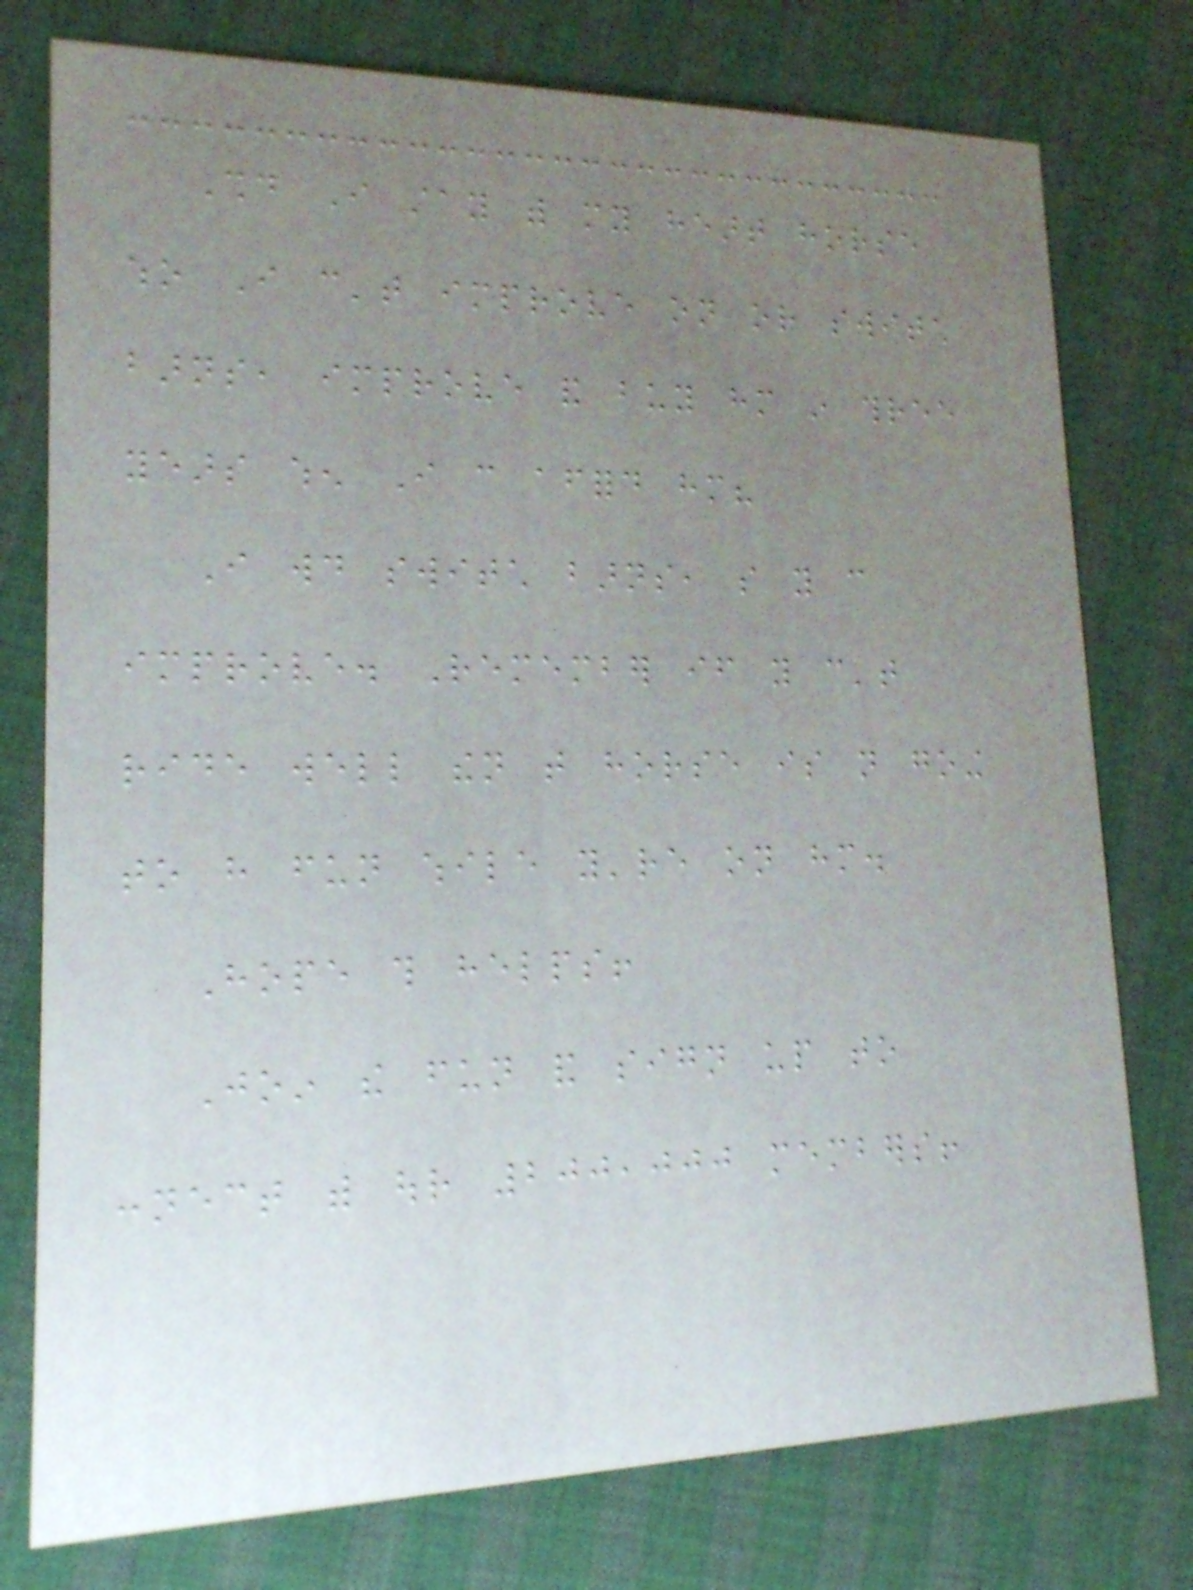Should I stay with my heart horse
who I can't improve on or switch
barns, improve and buy him in three
years when I can afford him?
I would switch barns, so you can
improve. Remember if you can't
ride well then that horse is not going
to have fun while you're on him.
Hope this helps!
Join the fun and sign up to
connect with our 200,000 members!
